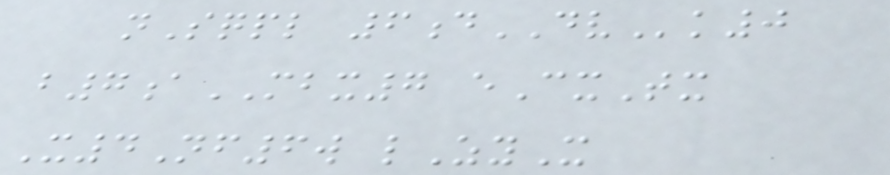nSqpl 6dDVk0
b7aMBX7 eCxTx
X4Nf6w lZyX
